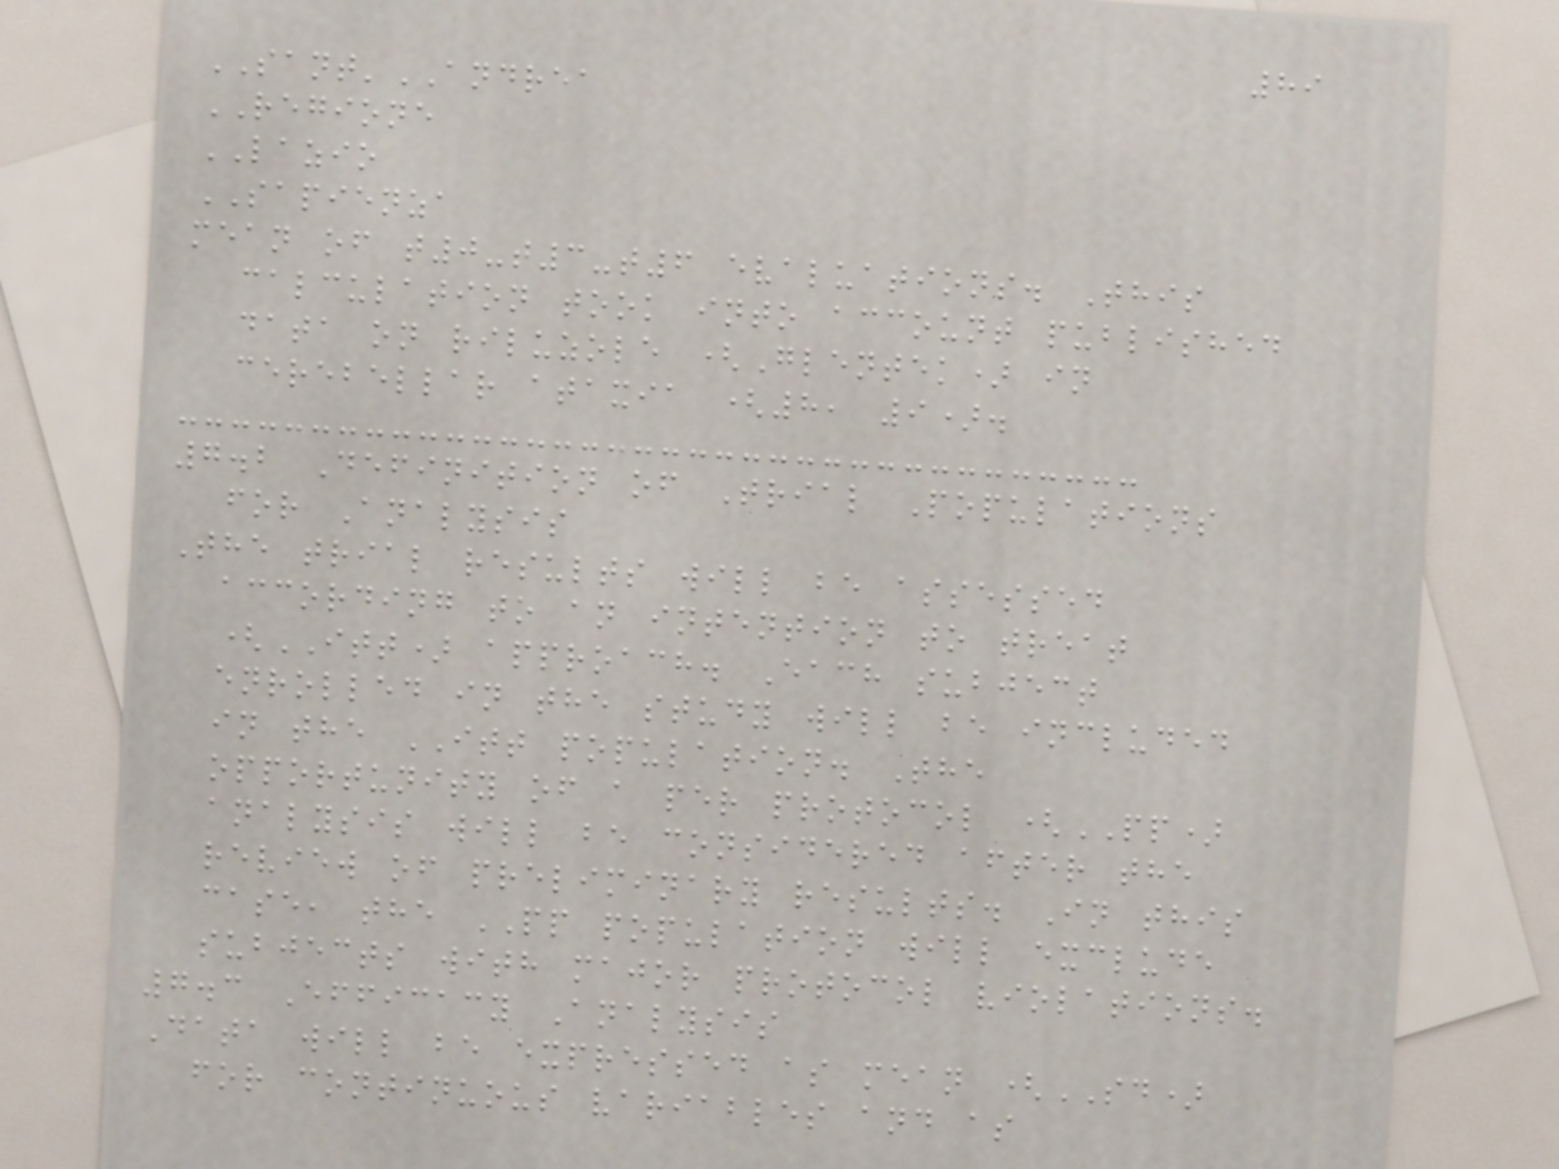89
SANT'ANDREA
REGIONE
LAZIO
SAPIENZA
mean of t0-t3-t6 evaluations. This
calculation took into account published
data on riluzole (Glentek) in
cerebellar ataxia (8, 9).
7.2 Definition of Trial Populations
for Analysis
The trial results will be assessed
according to an intention to treat
(ITT) approach. Each subject
enrolled in the study will be included
in the ITT population. The
opportunity of a per protocol (PP)
analysis will be considered after the
review of preliminary results. In this
case, the PP population will exclude
subjects with major protocol violations.
7.3 Efficacy Analysis
Data will be expressed as mean (SD)
for continuous variables and as
